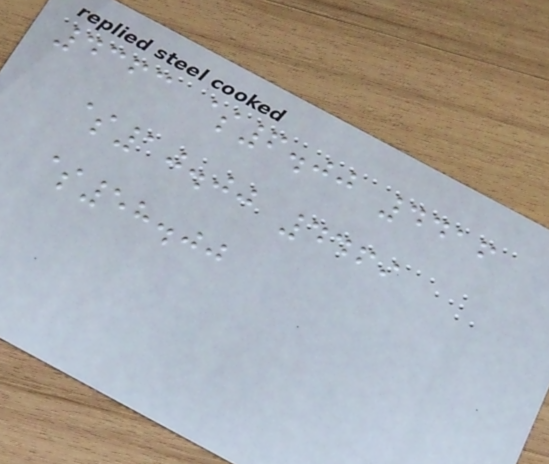4363 $6.00 4416
$10.00 4469
$58.00
